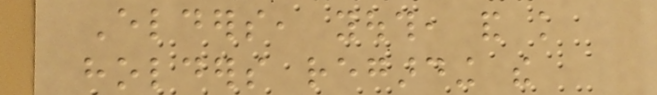Elders, youth, and knowledge
holders regarding the
